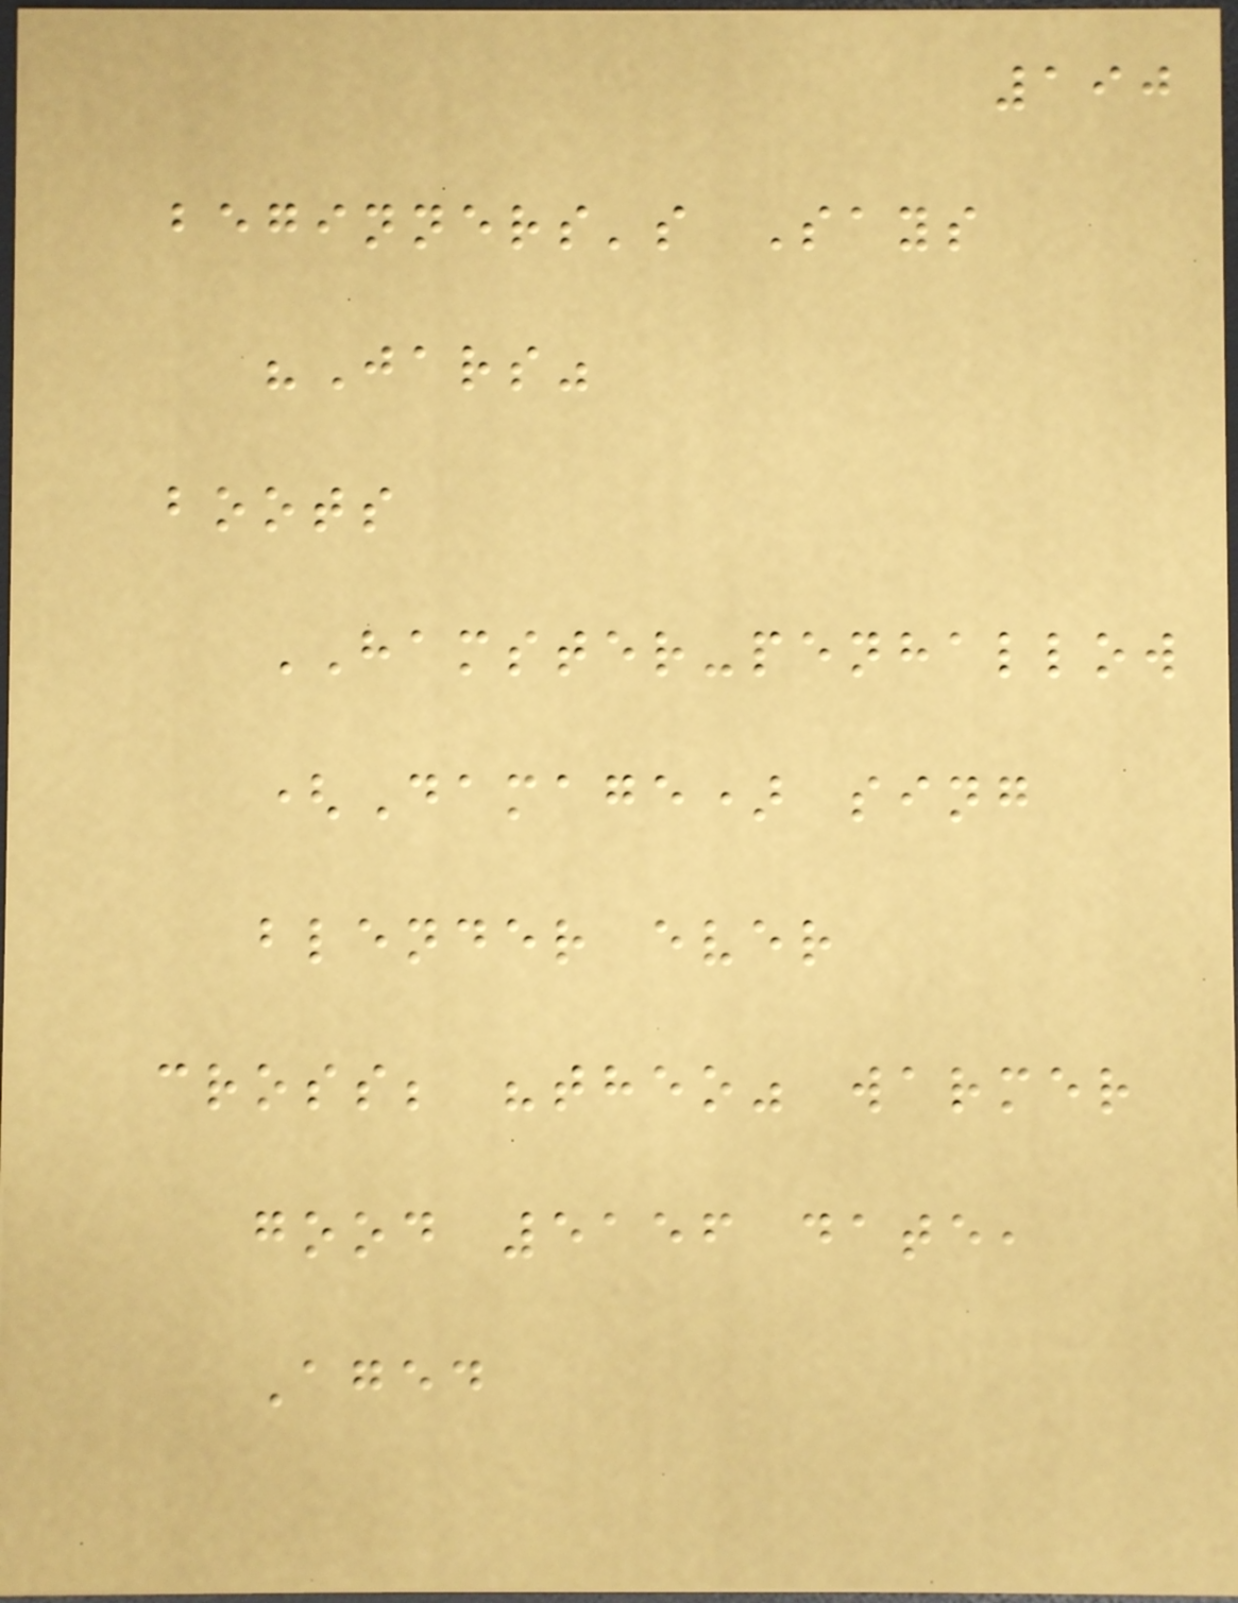190
beginners's Says
"Jars"
boots
HAMSTER-penhallow
(Damage) sing
blender ever
cross; "theo" warmer
good 5156 date,
Aged
